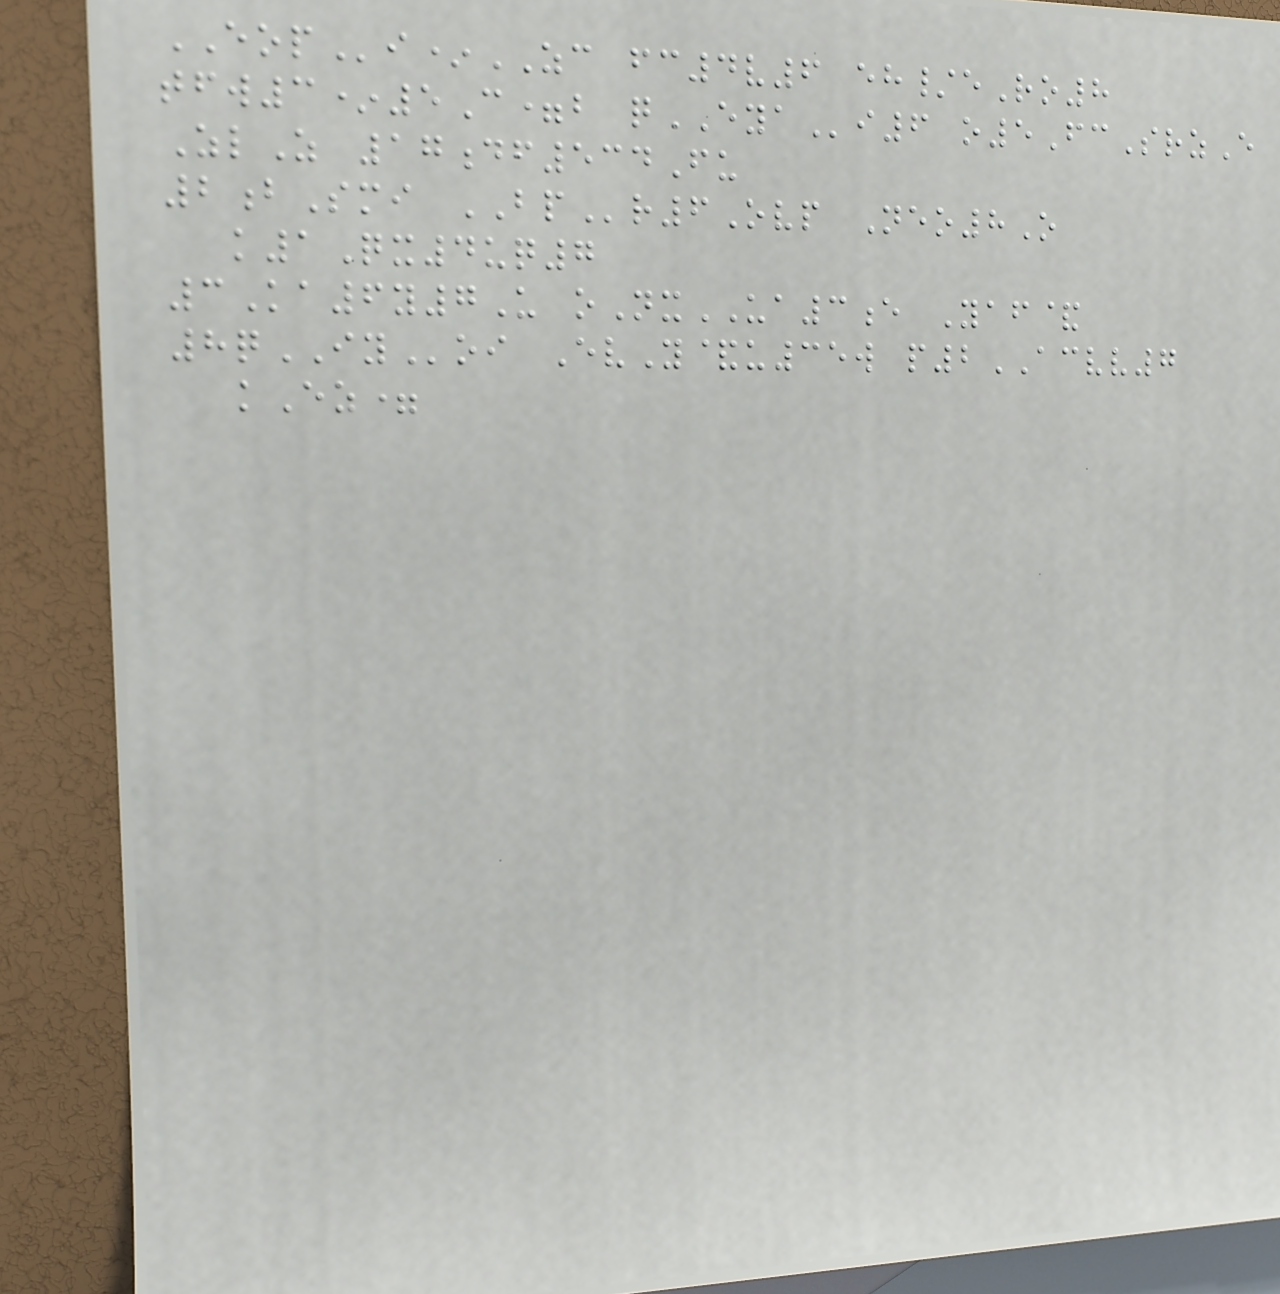EOPi*ZC fc4v6 eh/eRo8
tfw3*5C=b qEYAi6 o5FcSrzE
ZlZ 17df534Fu
2bSmi BPr6Ovp Neo8O
k1Qx4uq7
3Ka6y7U oNxUA3e Yaf&
8qIYoi EvY&u35w p2ACVV7
kEz=
